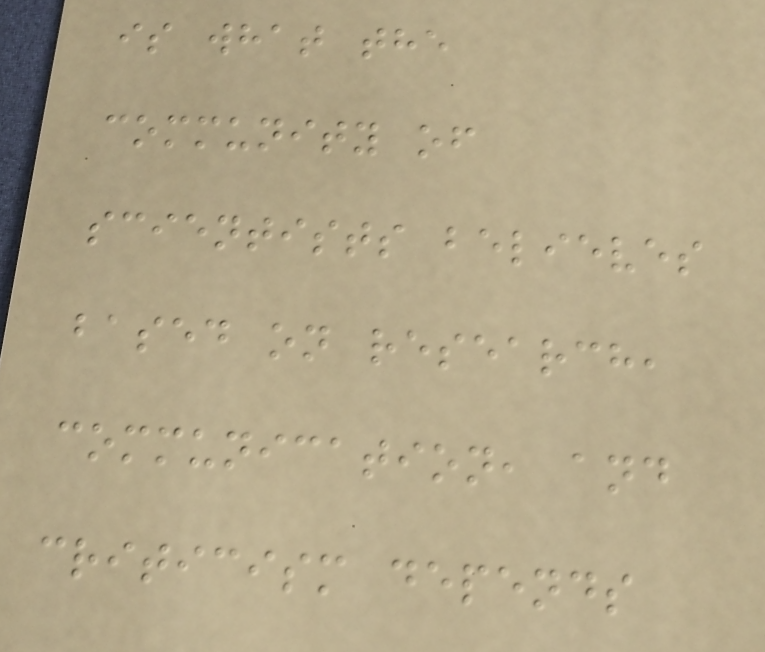is what the
community of
scientists believes
based on research,
communication, and
criticism depends
